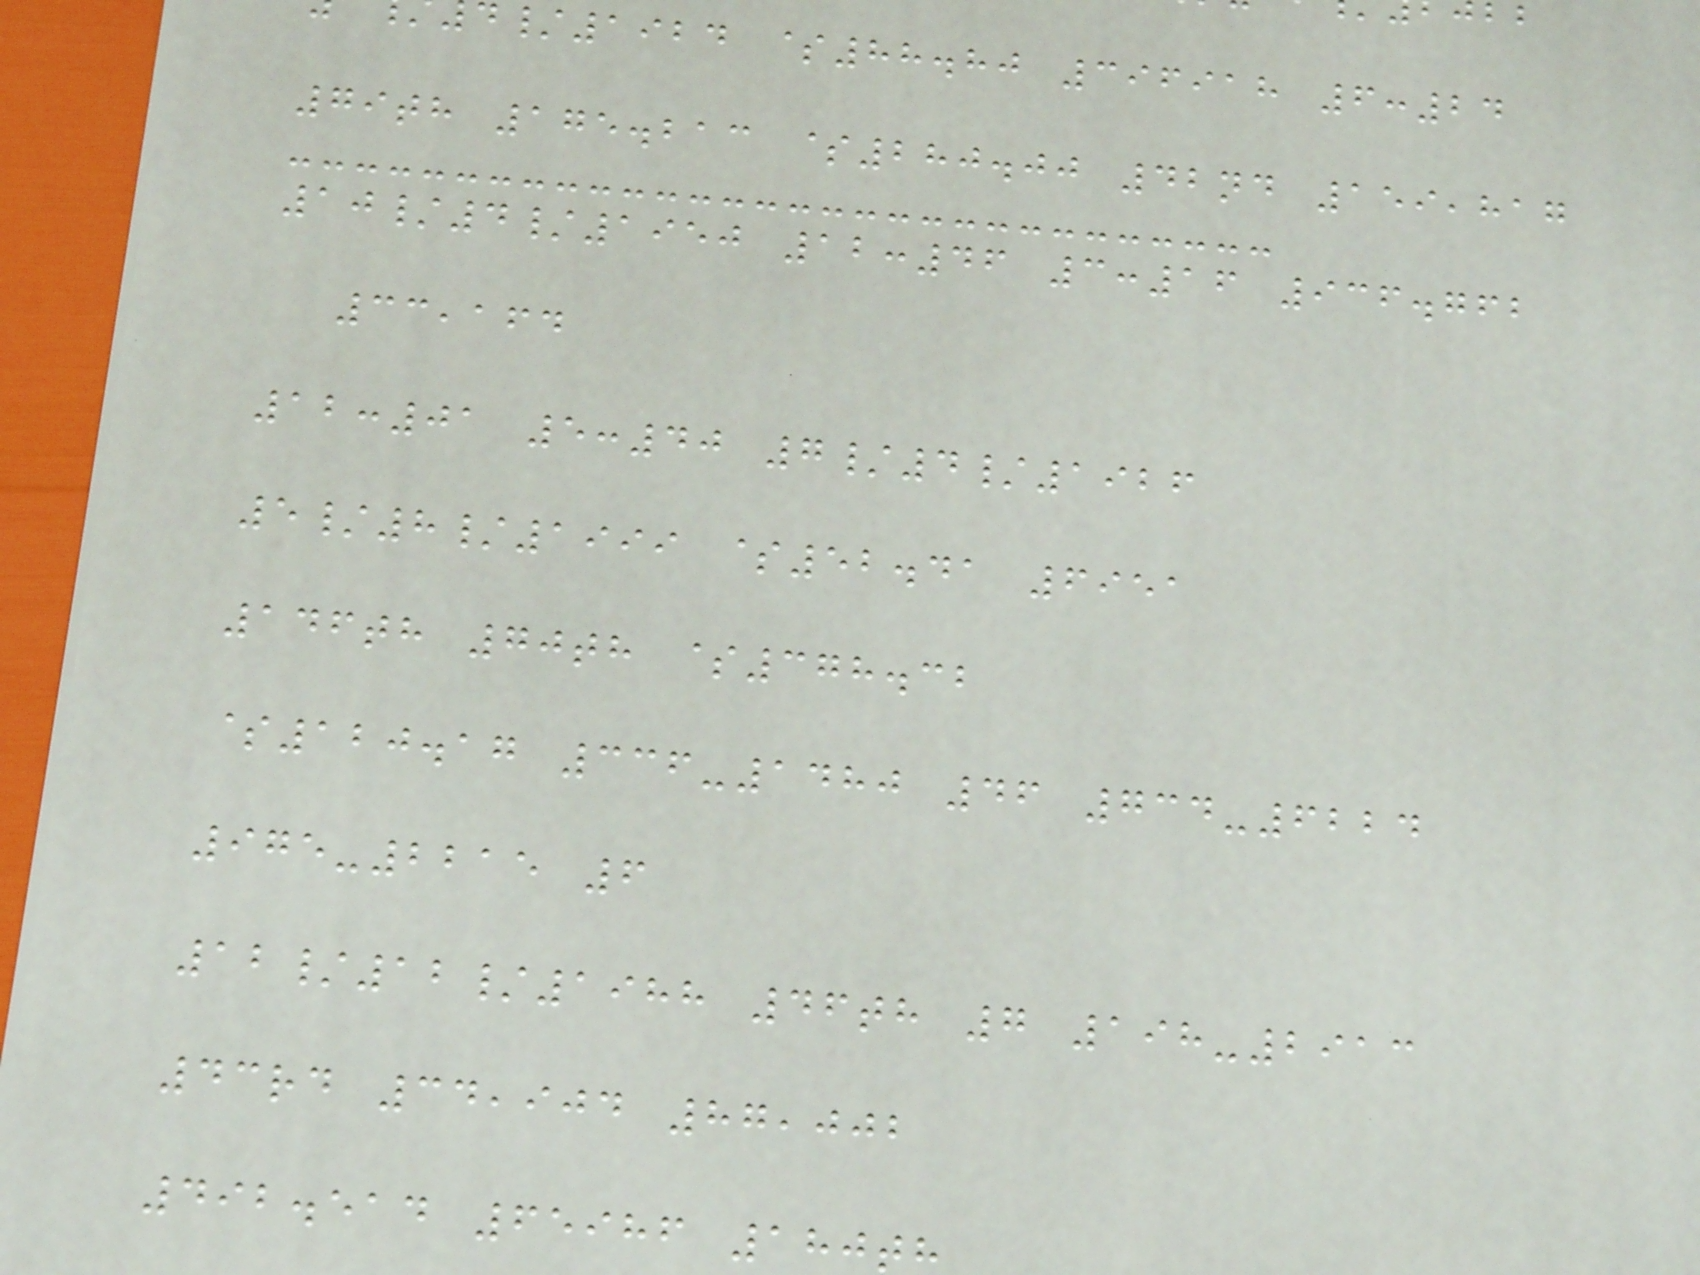/1924 $88.80 396918 6:24
79th 175.213 $280.00 42nd 159,817
10/4/1950 12:46 3:16 936.762
33,164
12:01 5:40 7/4/1926
5/8/1999 $52.41 6951
146th 70th $378.32
$120.17 336-1480 46 734-6224
975-2215 6
12/12/1988 46th 7 198-2913
43rd 34,904 87,002
492.514 65986 180t
